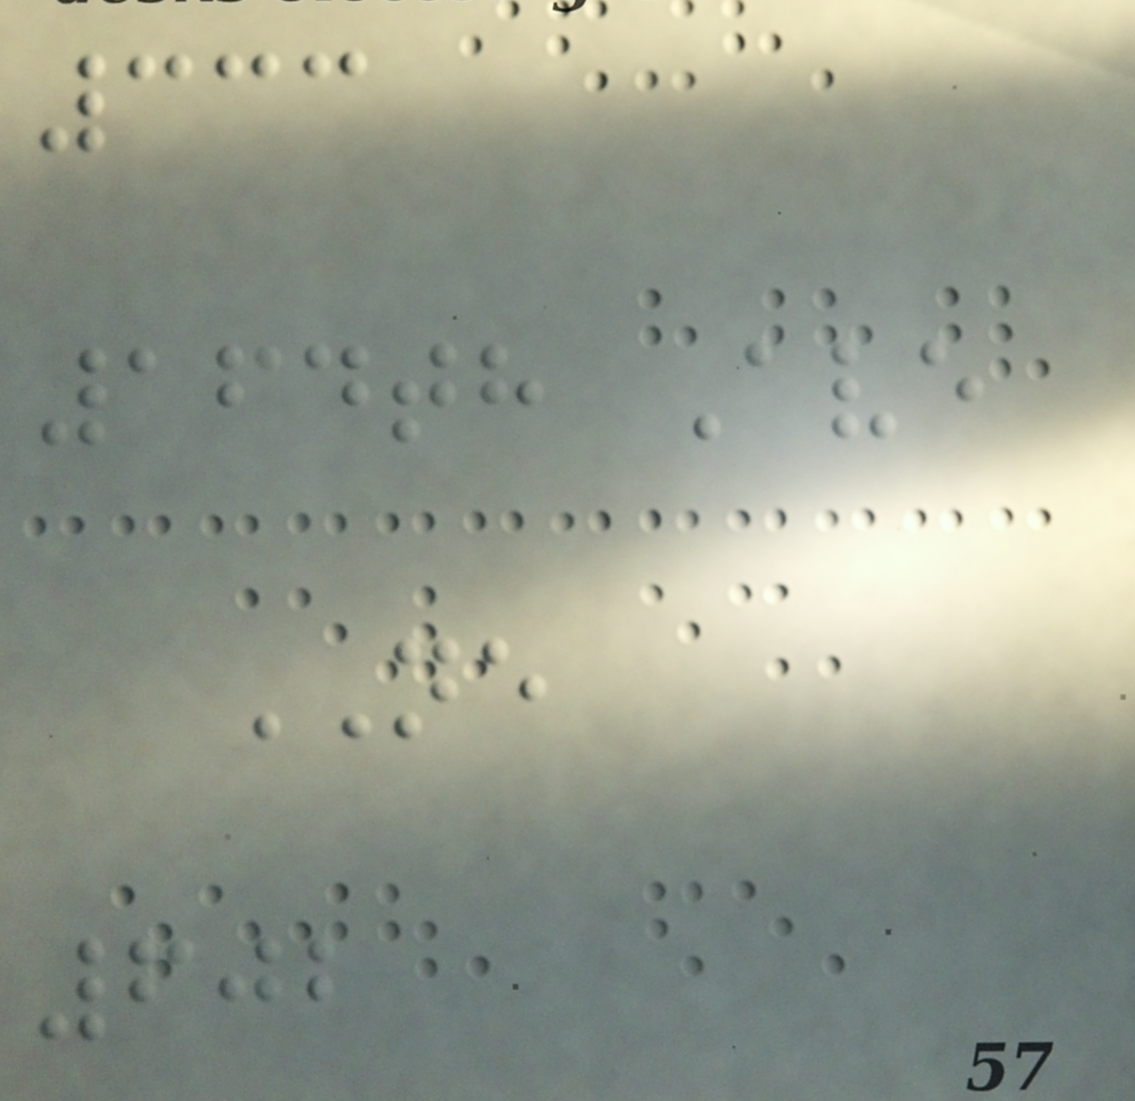333
164th Ave
NE
602
